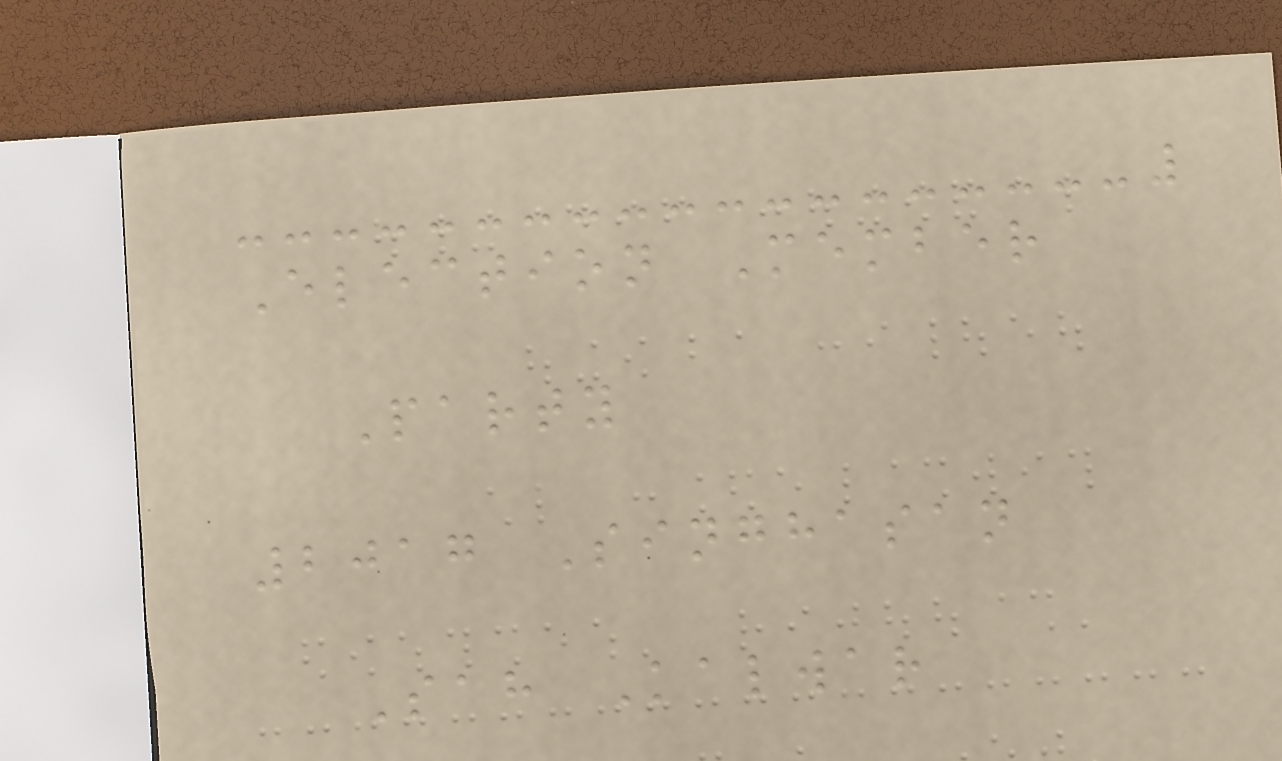Election Member
Party
2017 Singhasan
Sah Kalwar
